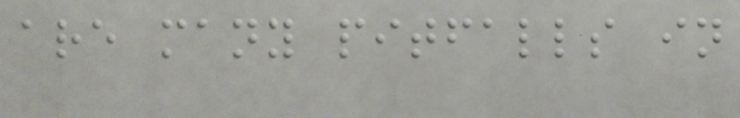are many pitfalls in
